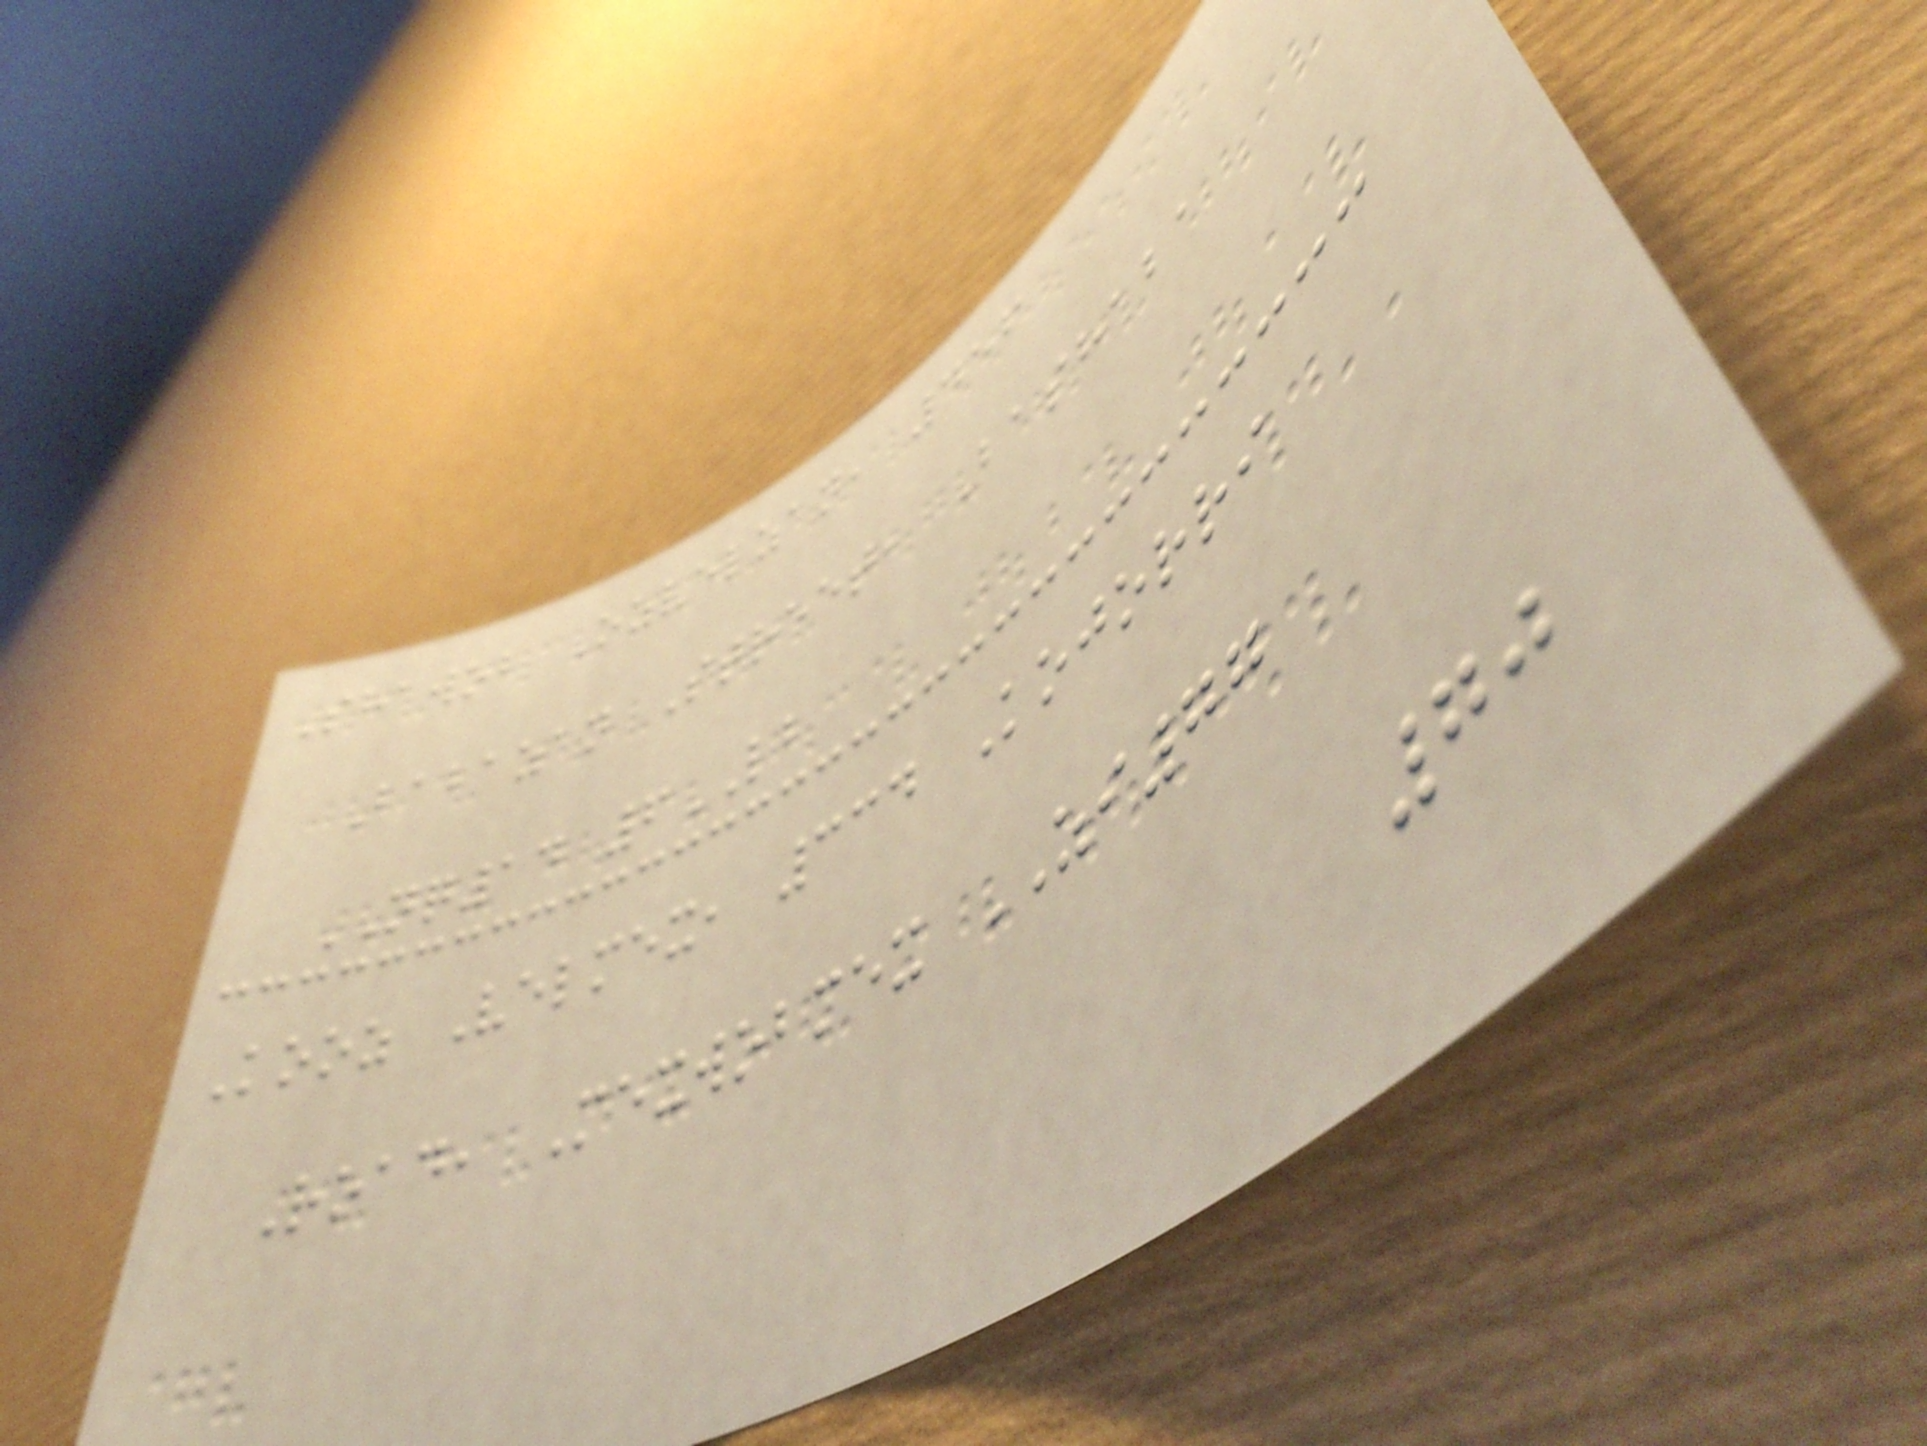Shawob Ozvelzan, 456
Babazan Street, Bashaba
NQ14 6LB
Kooz Velmex, 334 Kojorri
Road, Mexwobmex ZI77
70
